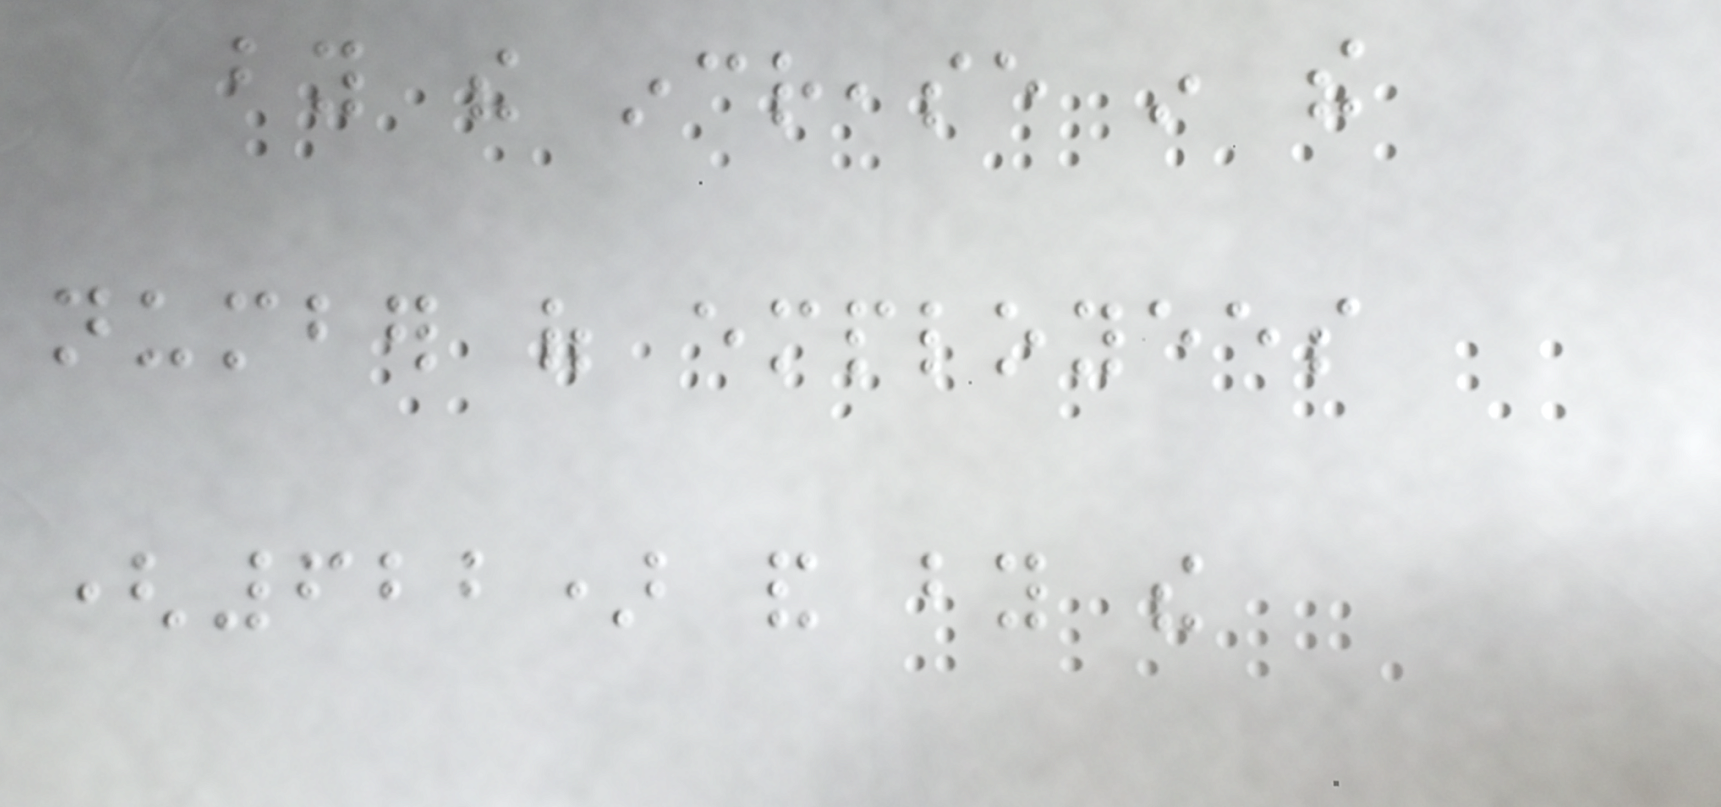by the increase in the
number of employees
(622) and by the
